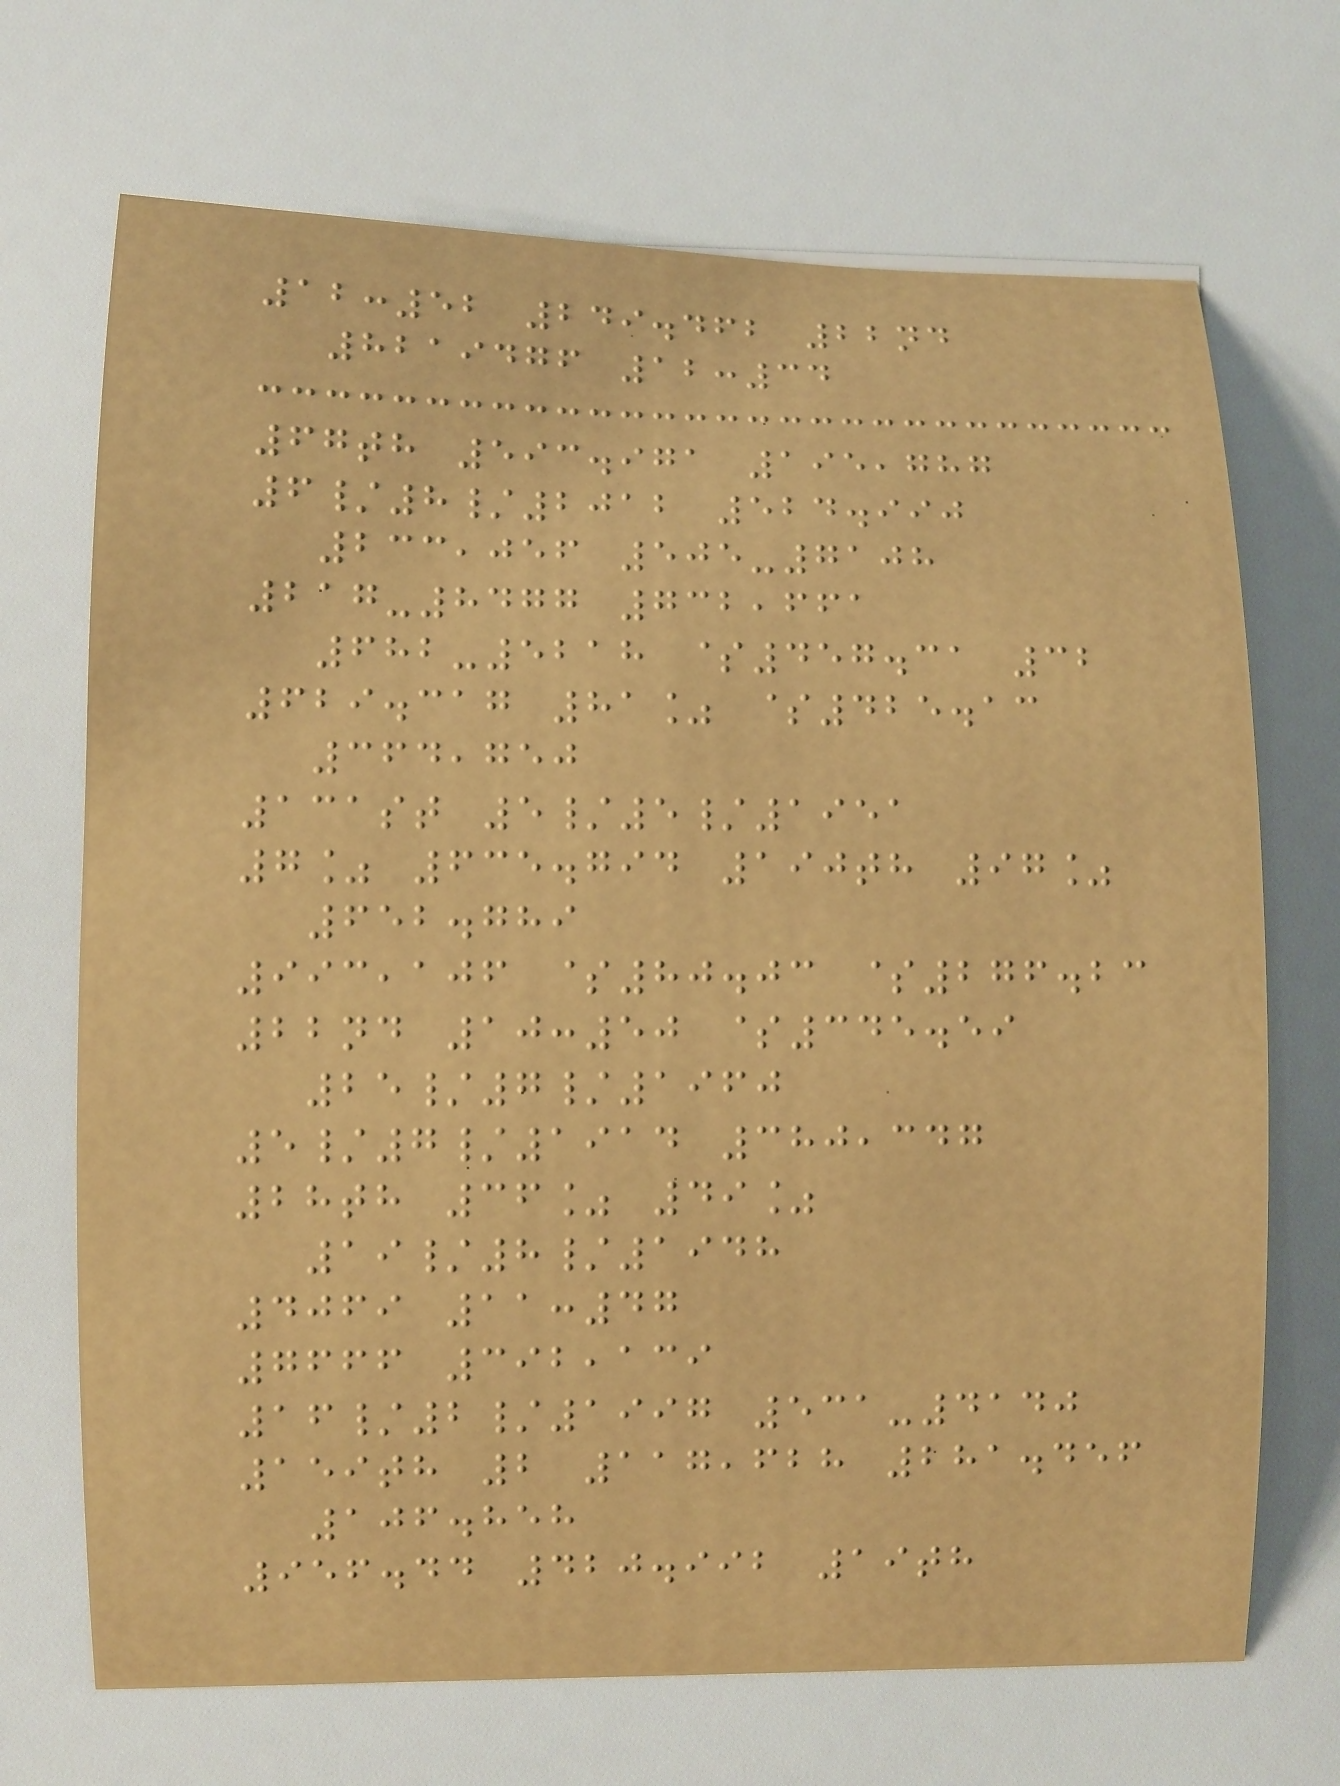12:52 249.462 22nd
8219476 12:34
67th 593.971 195,787
6/8/2012 524.990
233,056 505-7108
217-8477 732,661
682-5218 $457.31 32
629.317 81% $425.13
364,750
131st 5/5/1951
7% 635.794 190th 97%
652.789
993,106 $80.03 $276.23
22nd 10:50 $345.59
25/7/1960
5/7/1914 380,347
28th 36% 49%
19/8/1948
4069 11:47
7666 392,139
16/2/1997 531-4140
159th 2 117,628 281.456
106.858
956.44 420.992 19th
